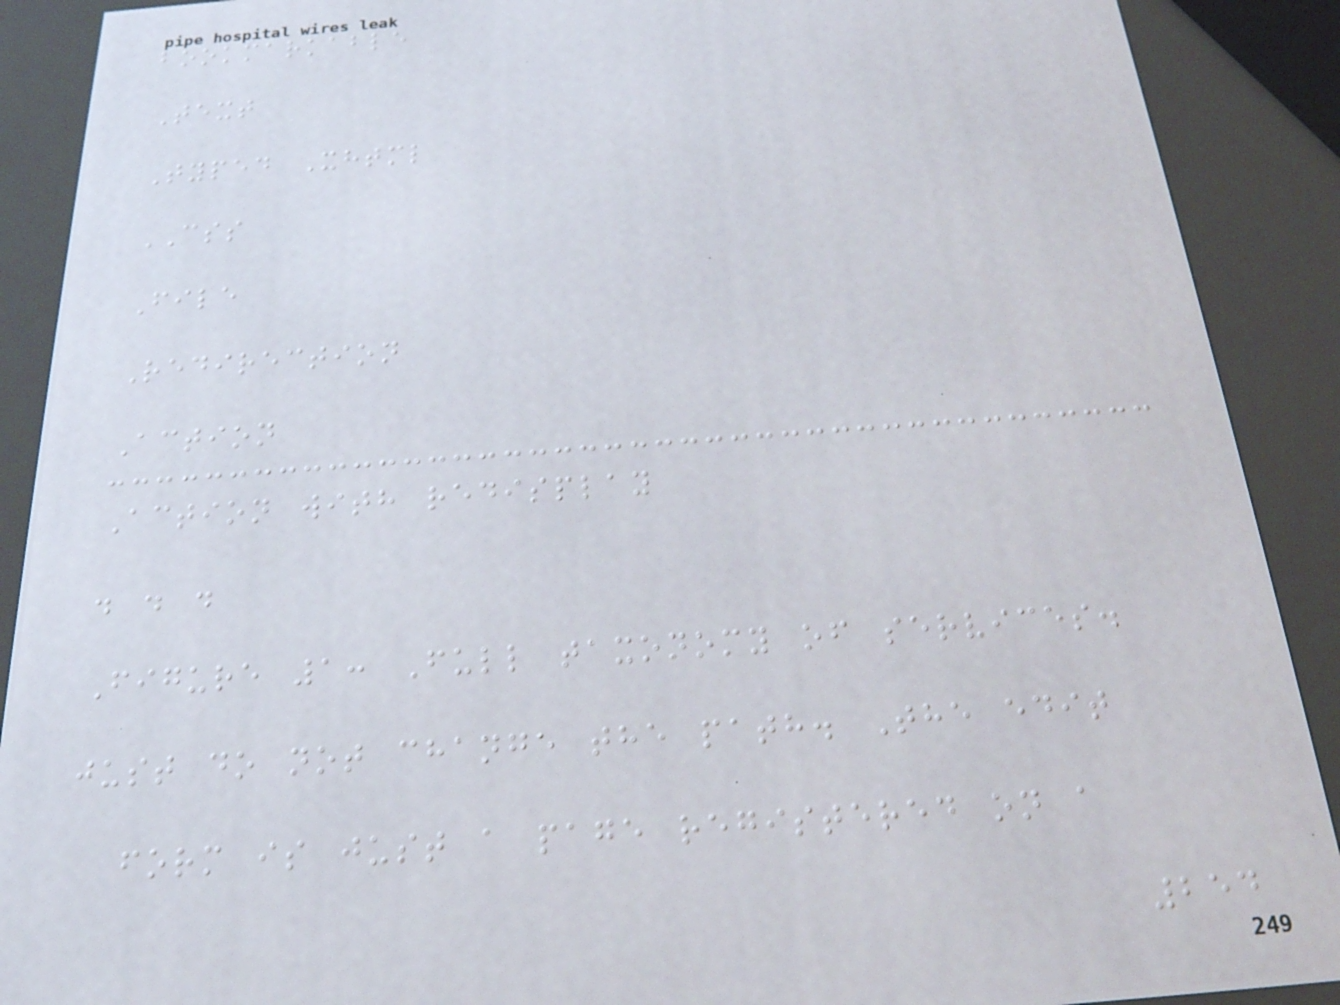bookmarkable
Text
Typed Xhtml
CSS
File
Redirection
Action
Action with redisplay
. . .
Figure 1: Full taxonomy of services.
just do not change the path. The edit
form is just a page registered on a
254
